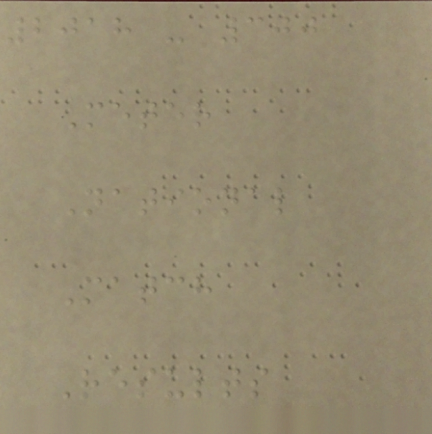2018 - 300
Meter
National
Match
Results
